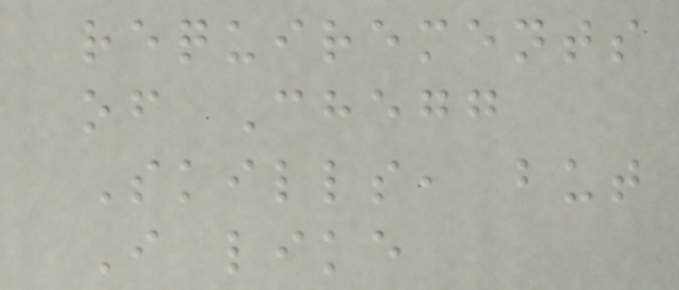requirements
of Chegg
Skills, but
I like
